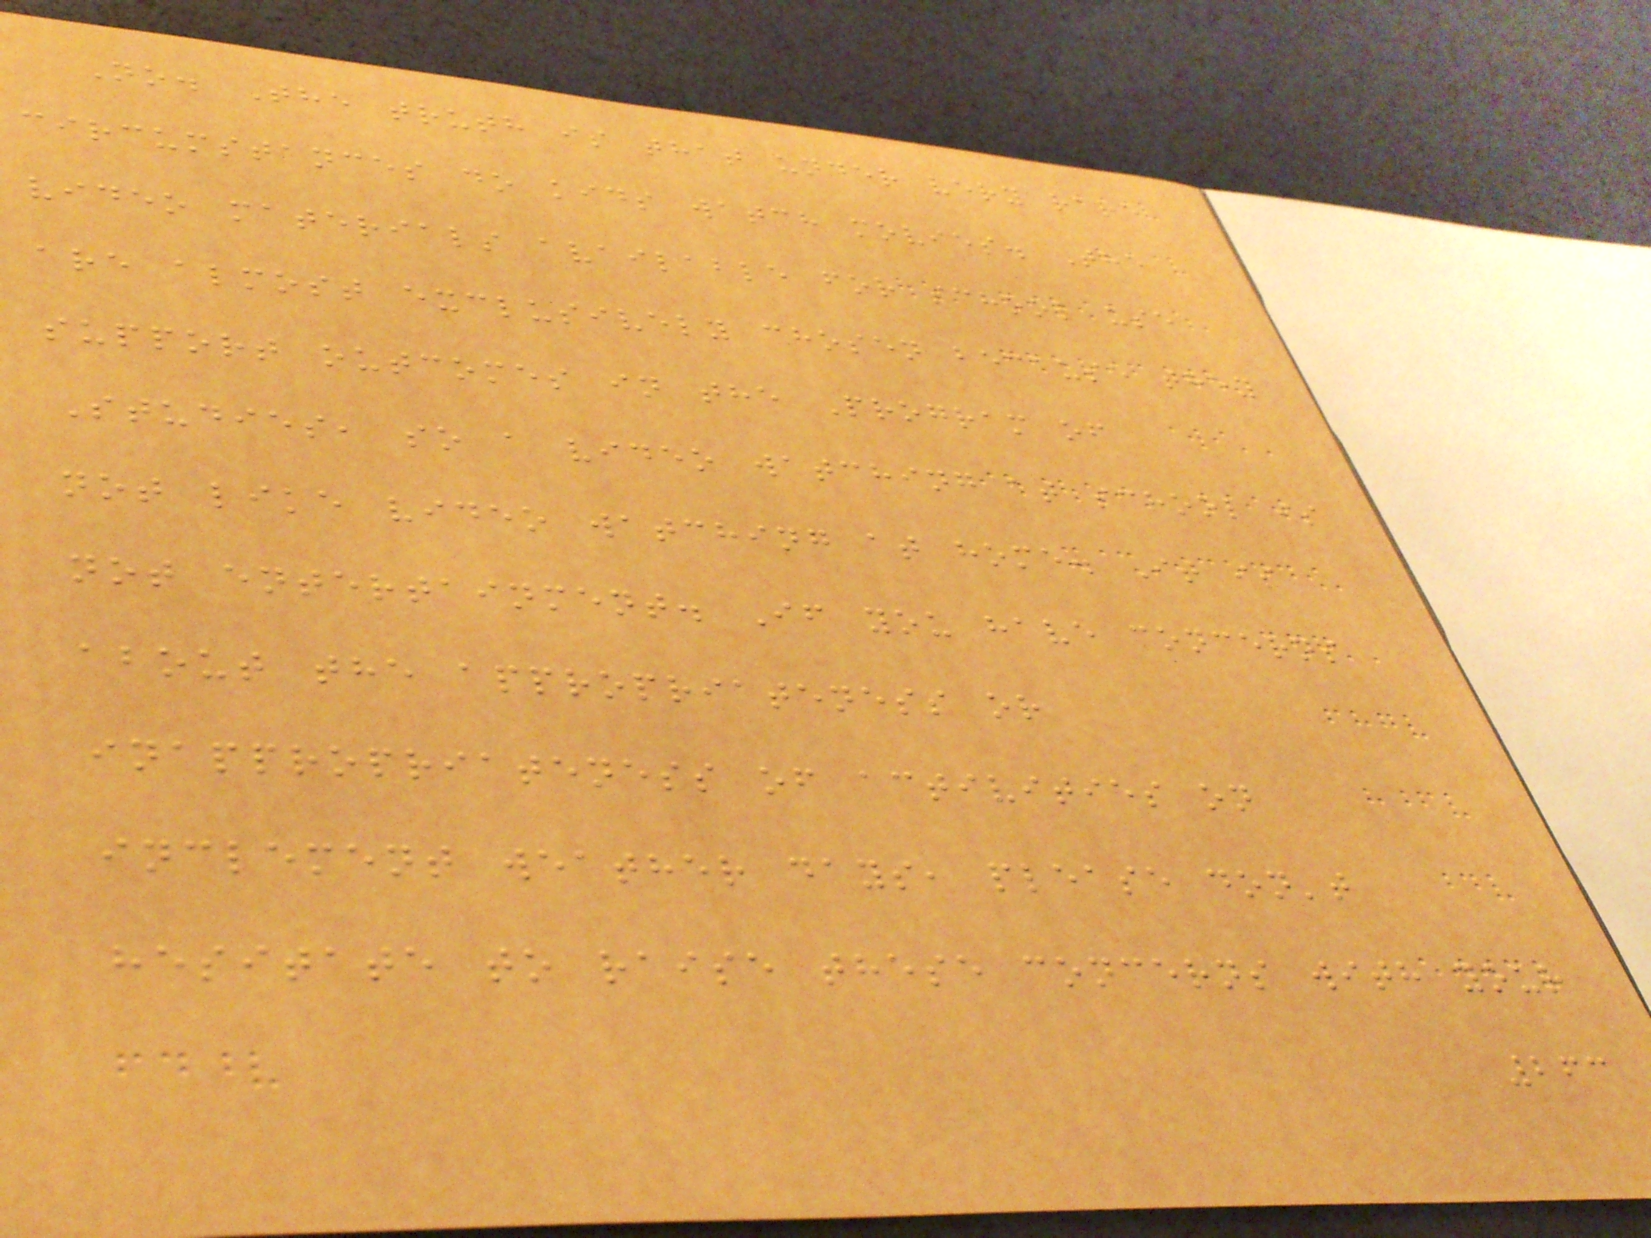No. The truth is that under very rare
circumstances do kids watch movies. The
video materials available for school use
are almost exclusively chosen because they
support outcomes in the Program of
Studies, so a video watching at school is
not like video watching at home. It is
not entertainment. If you have concerns
about the appropriateness or
inappropriateness of activities on
inclement weather days, please don't
hesitate to raise these concerns with your
263
